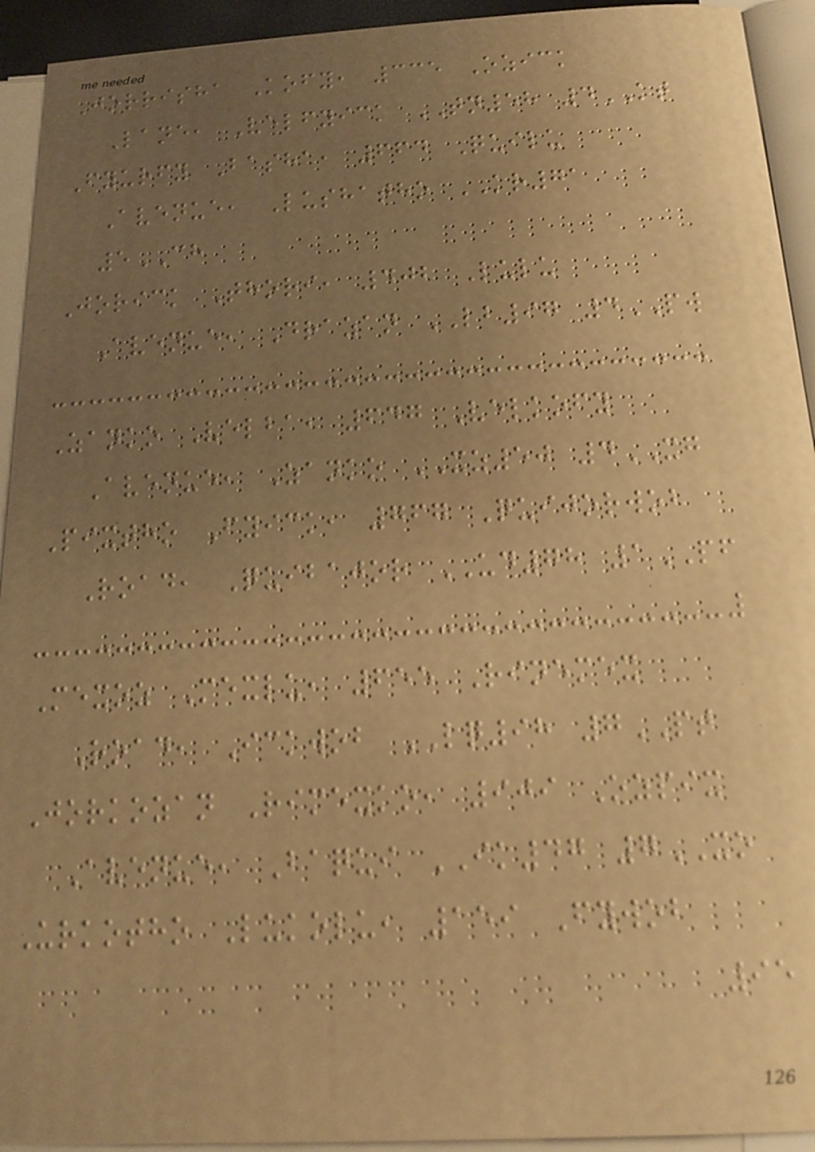Jorrisha Kofy, 335 Ozick
Lane, Velfyick TN58 4KT
Fyurfy Basha, 664 Quilu
Avenue, Lushatho KR71
5CH
Jorick Thori, 402 Lulu
Avenue, Drazan LB97 4PW
Zanko Velba, 647 Velkofy
Avenue, Zanko XZ50 4XG
Pixtho Fyick, 767 Quijorwob
Road, Quibajor UD78 1PF
Mexoz Mexlu, 655 Rinemex
Road, Ickwob LQ98 7PT
Jorkozan Rimexko, 909 Ozpix
Avenue, Baqui IK47 7XO
Urkotho Lukolu, 159 Fywob
95
